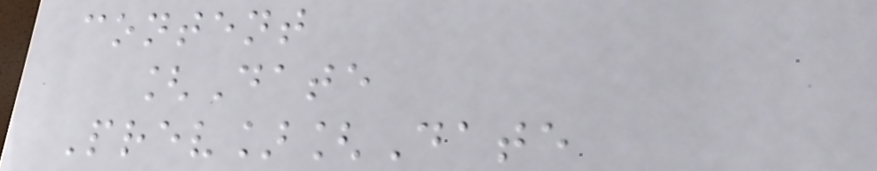content
[Date
Prev][Date
